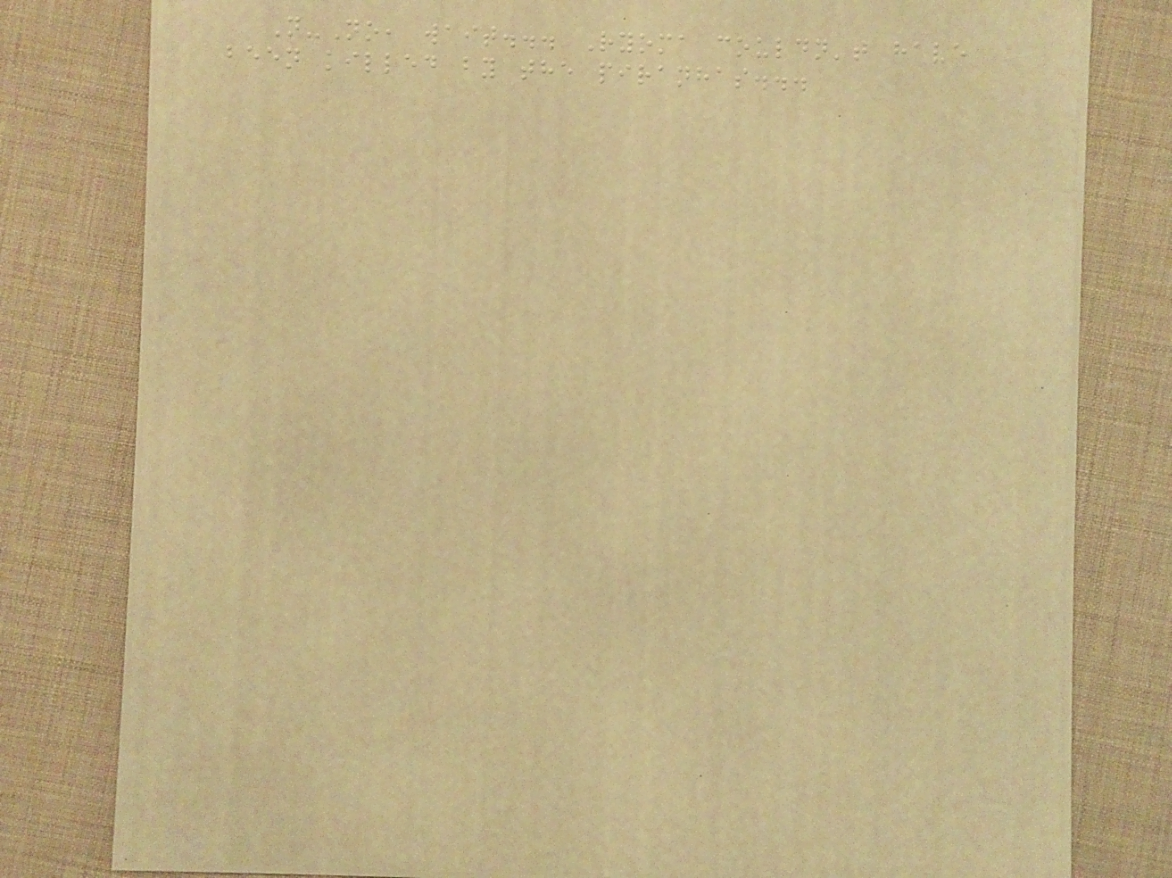N-No, wait... Ryoma couldn't have
been killed by the piranhas...
